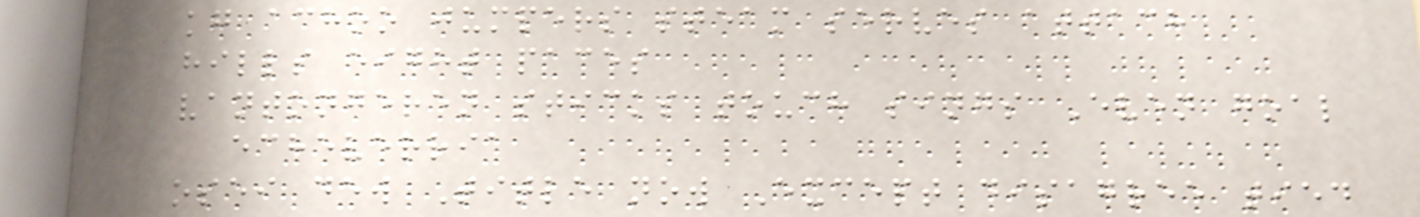kg achoo jumpers steam serves attach
hills eight paces
vantongeren sticks touch sings Even goal
echeverria
osei dew Title now Except disagree tied
